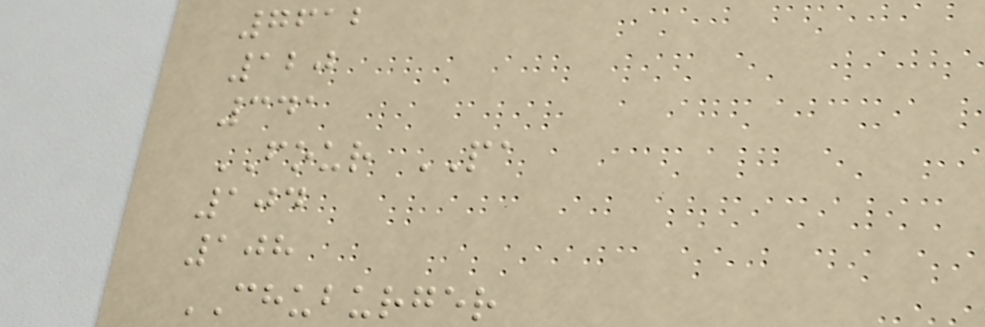7612
120
341
FOUR PA
104
108
CHUBURGER
